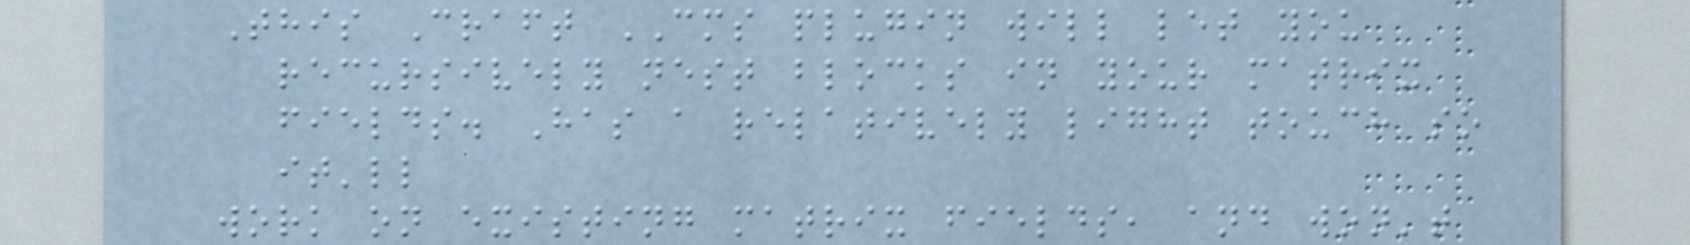This Craft CMS plugin will let you
recursively nest blocks in your matrix
fields. Has a relatively light touch so
it'll
work on existing matrix fields, and won't
